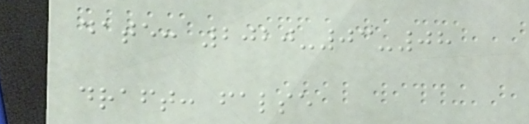date: 2020-03-08
draft: false
